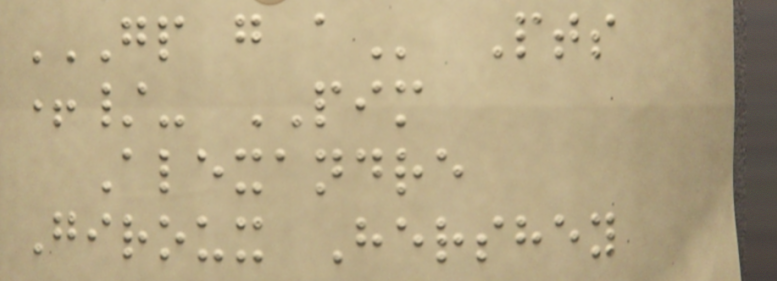GP G A Pts
+/- PIM
Alexandre
Giroux Hershey
